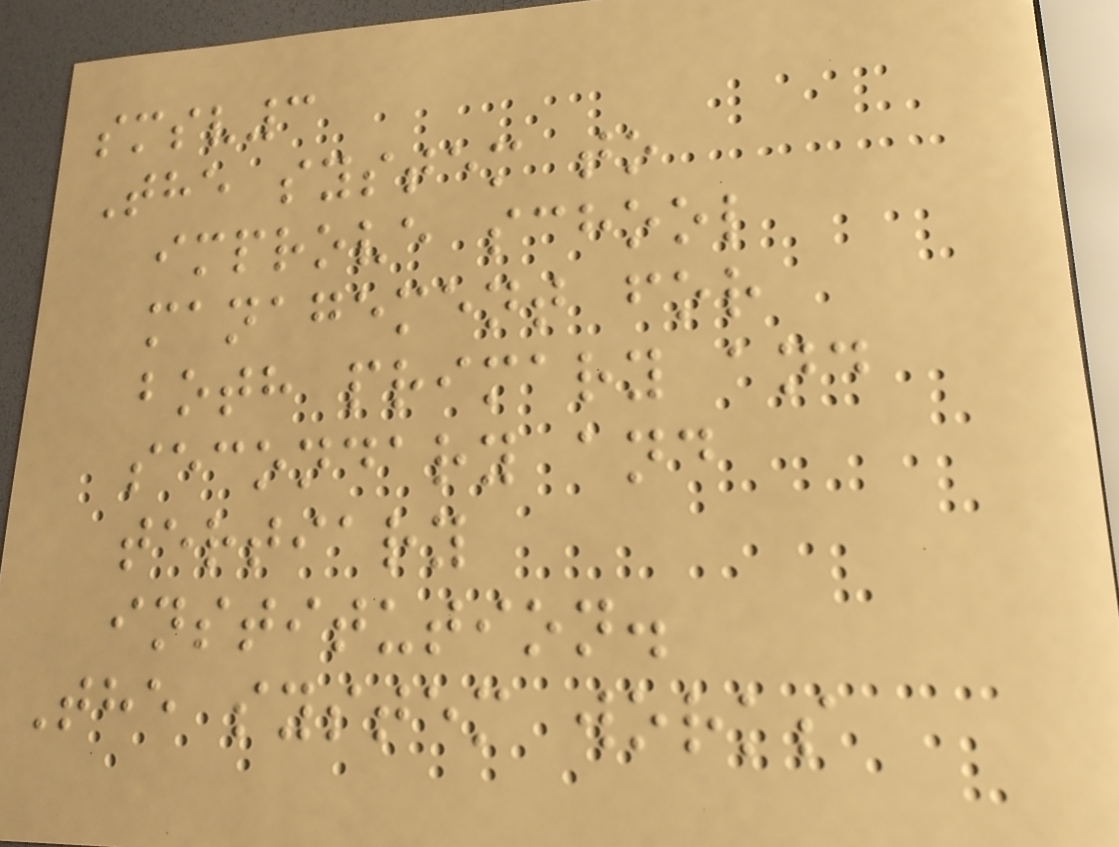smsv3
The system to
improve school
management for
both primary and
secondary and
tertiary
institution.
The system works
